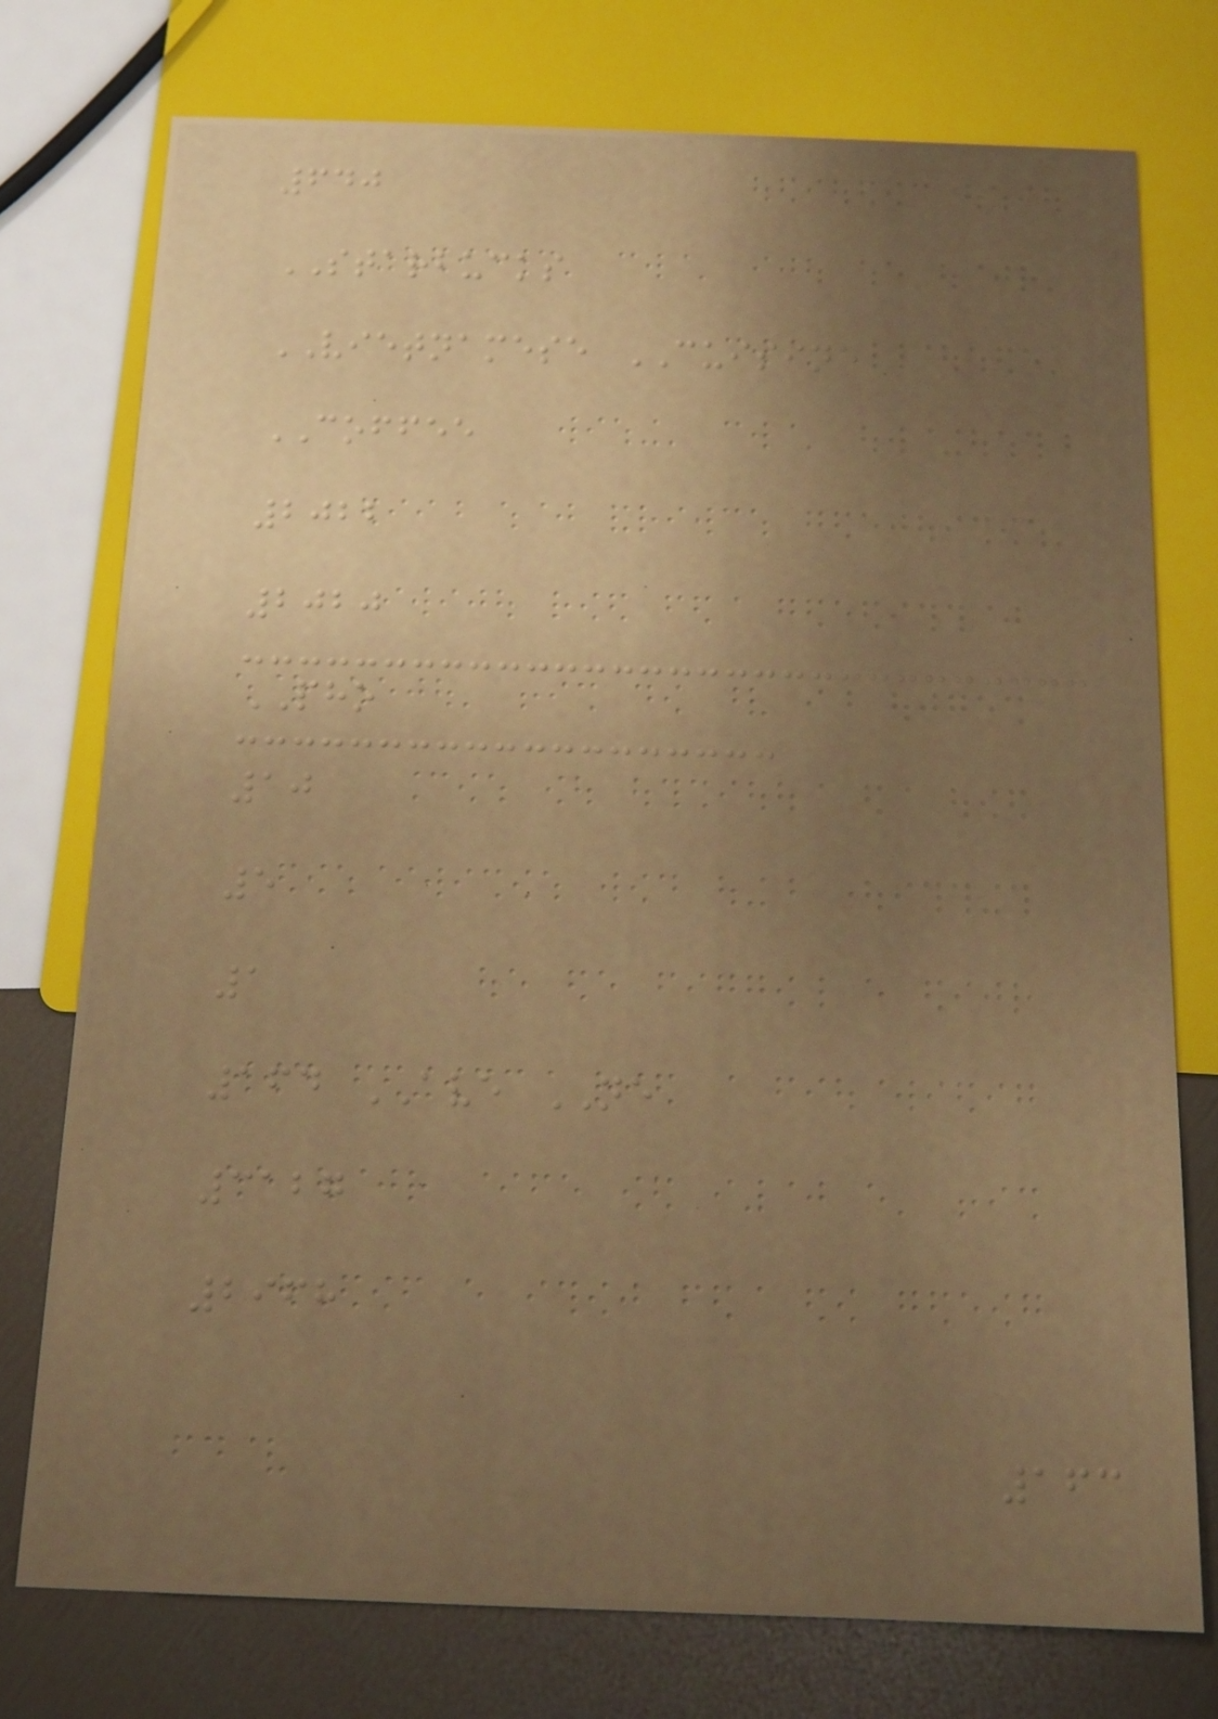640
STARBUCKS
VIETNAMESE CUISINE
COFFEE
2022
2020
PHO
10
5
1
164 AVE NE
3127
2968
163
